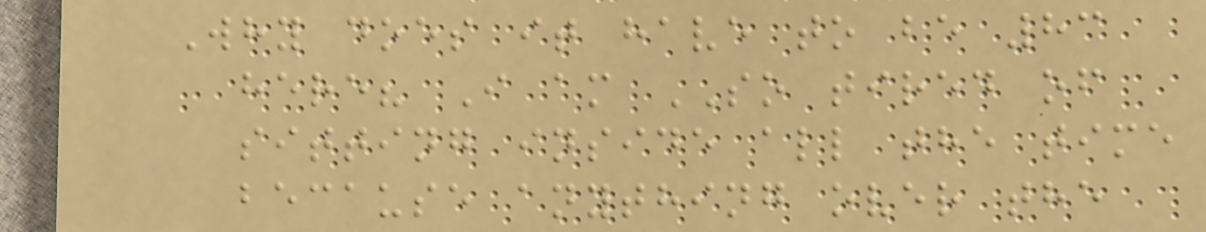Why does it have to be 83
here? I am SO tired of
sitting inside all the time
because anything over the
